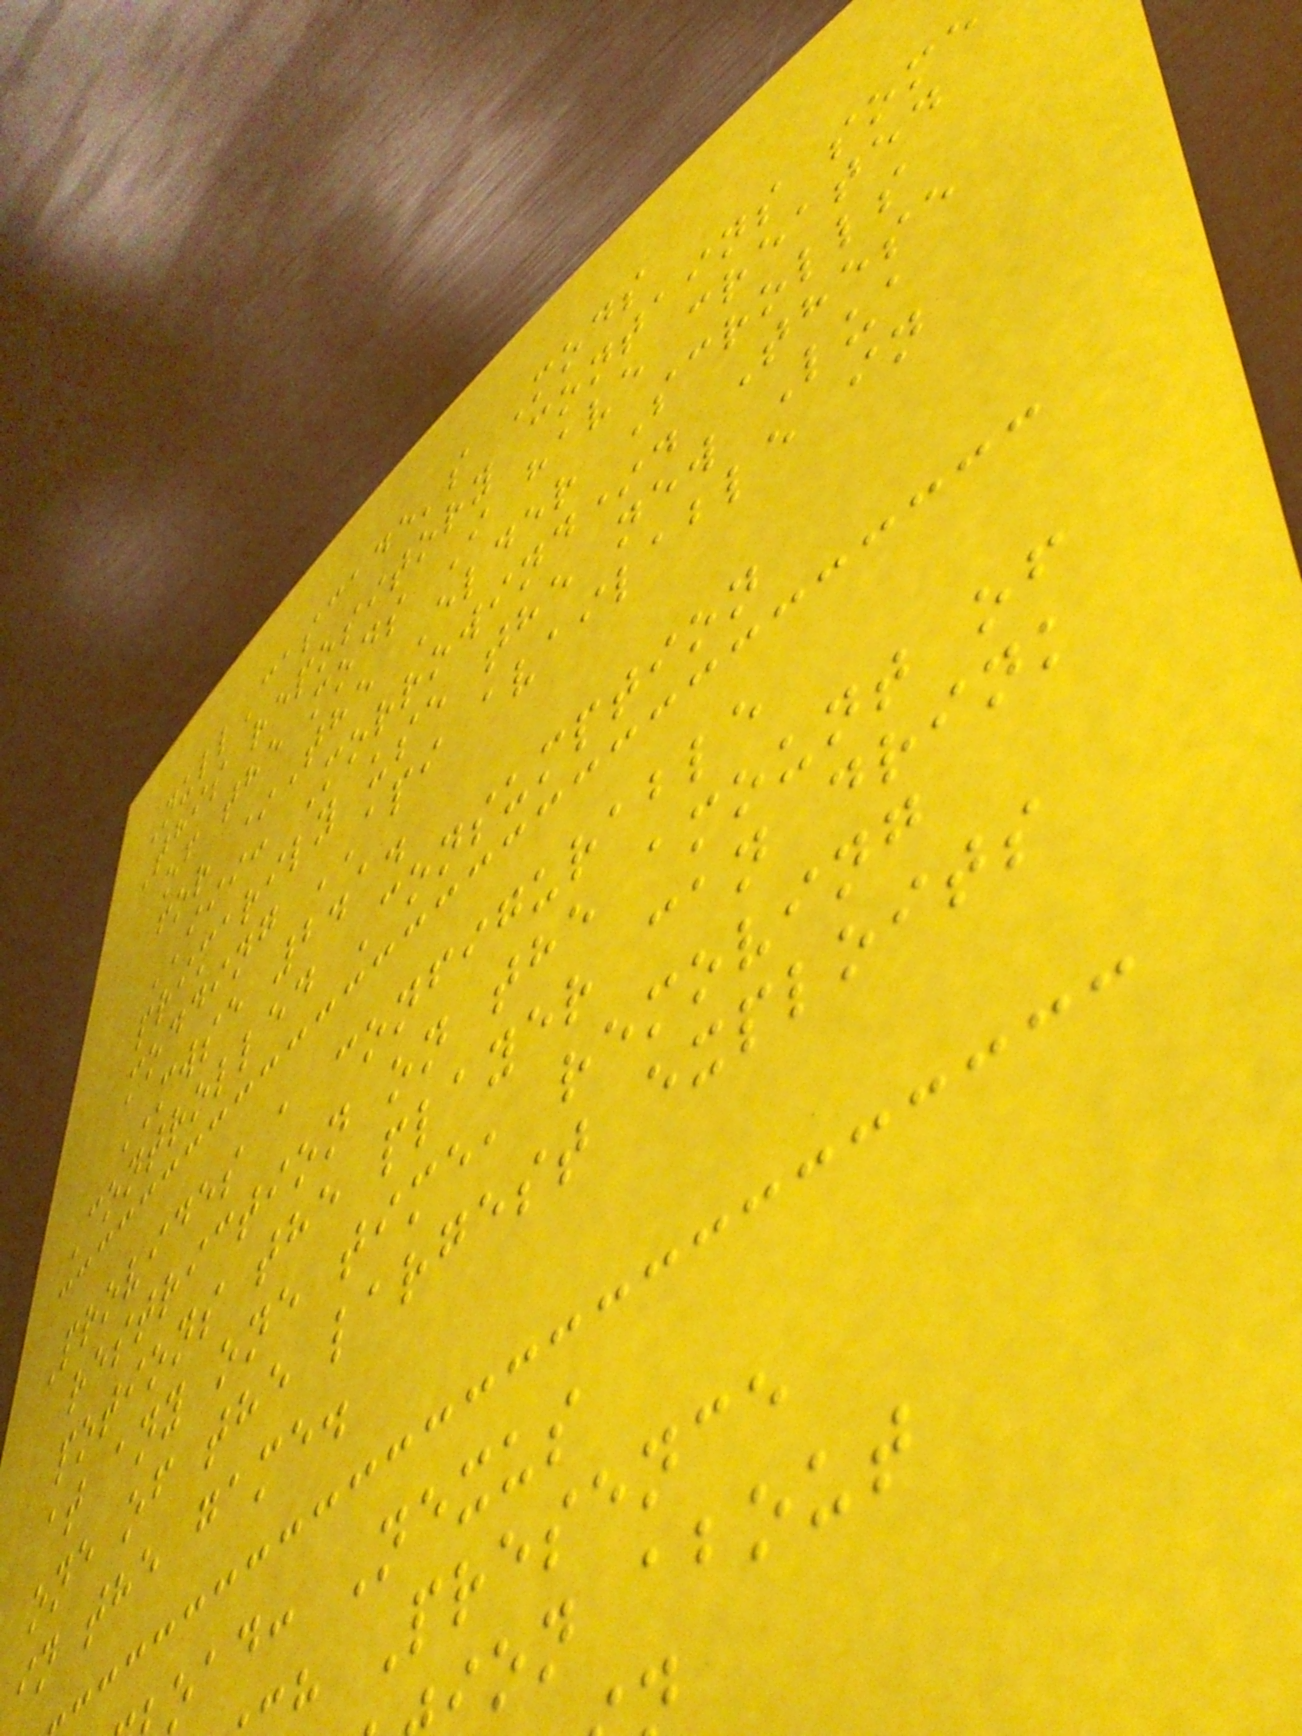NullCascade's Mods
This repository contains some
of the mods I have created
for *The Elder Scrolls
III: Morrowind*. These
primarily use the new Lua
modding API available in
MWSE 2.1.
Controlled Consumption
Provides a configurable
restriction on the amount of
potions the player can drink
at any one time, removing
one of the largest exploits
in the game.
oad: Nexus
h Presence
on about
